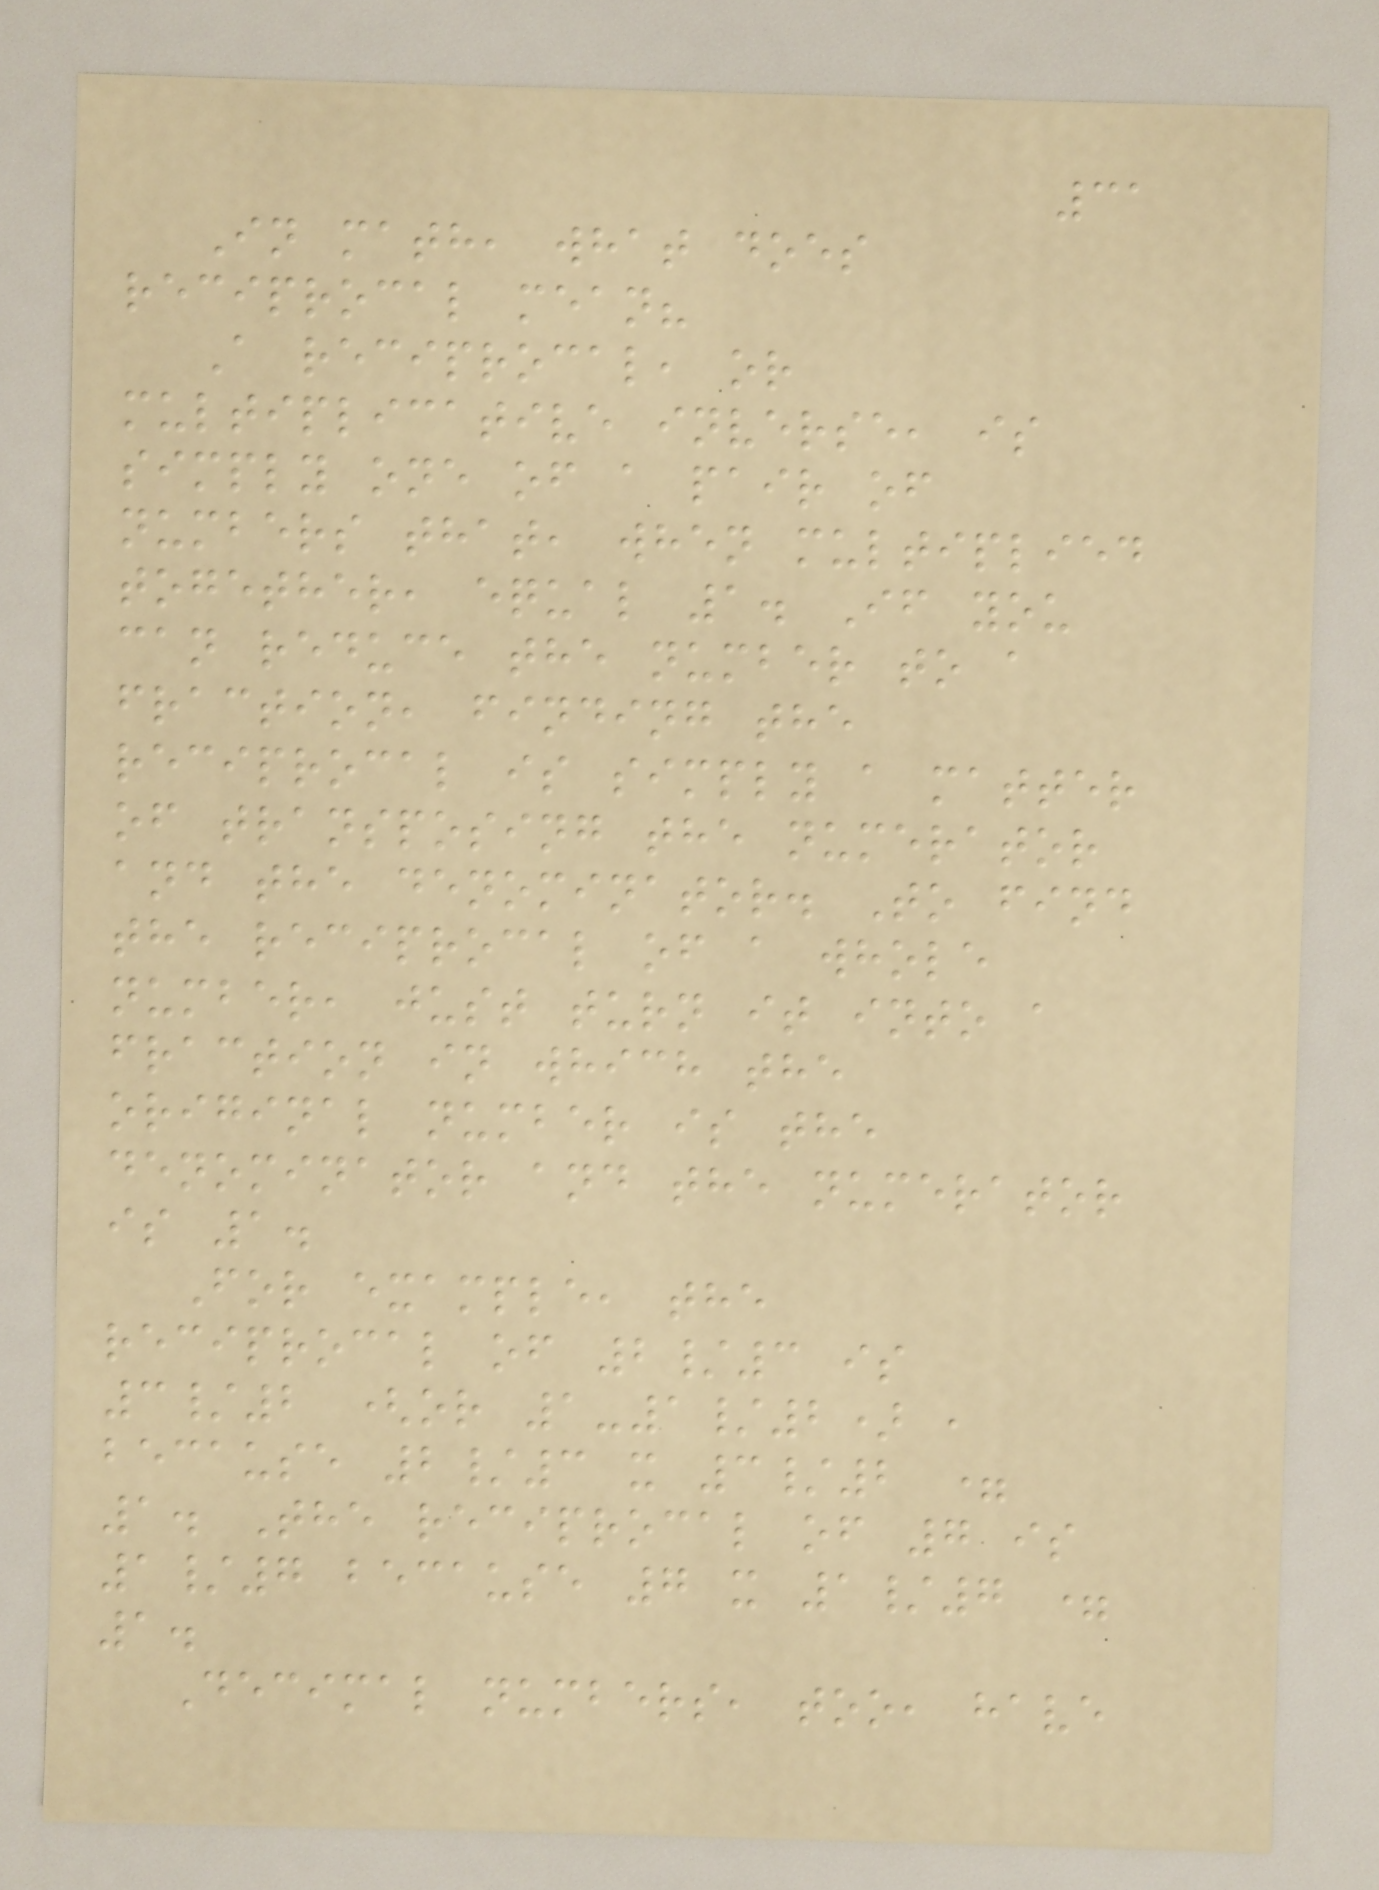31
In math, what does
reciprocal mean?
A reciprocal, or
multiplicative inverse, is
simply one of a pair of
numbers that, when multiplied
together, equal 1. If you
can reduce the number to a
fraction, finding the
reciprocal is simply a matter
of transposing the numerator
and the denominator. To find
the reciprocal of a whole
number, just turn it into a
fraction in which the
original number is the
denominator and the numerator
is 1.
For example, the
reciprocal of 2/3 is
3/2 (or 1-1/2) ,
because 2/3 x 3/2 =
1. The reciprocal of 7 is
1/7 because 7 x 1/7 =
1.
Decimal numbers, too, have
